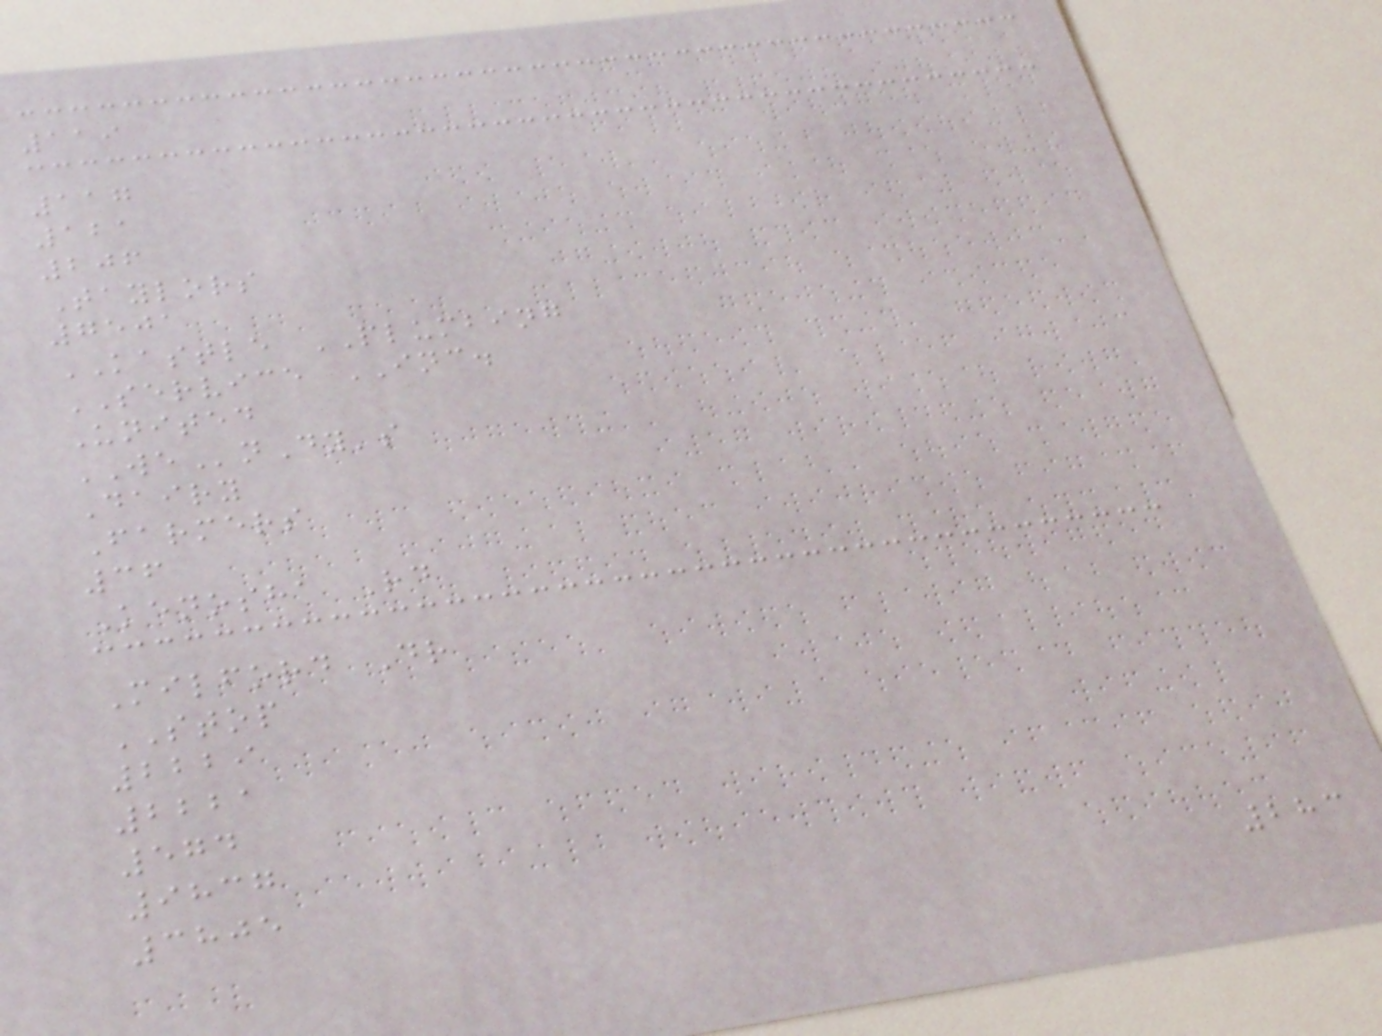119
117
121
206
Taylors
7501
KASTLE PLUMBING
SERVICE INC.
United
WEnDy's
Dairy
Farmers
36
Kenosha Rd
Milford Dr
STOP
2229
2221
574
9837
3805
283
